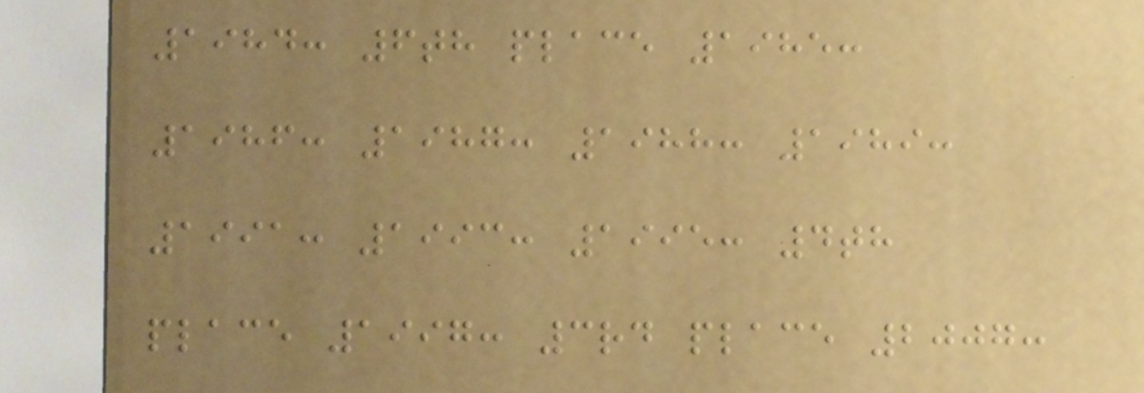1984: 6th place 1985:
1986: 1987: 1988: 1989:
1991: 1993: 1995: 4th
place 1997: 3rd place 2007:
